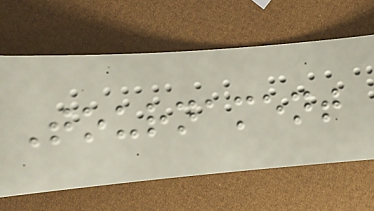Tournament
